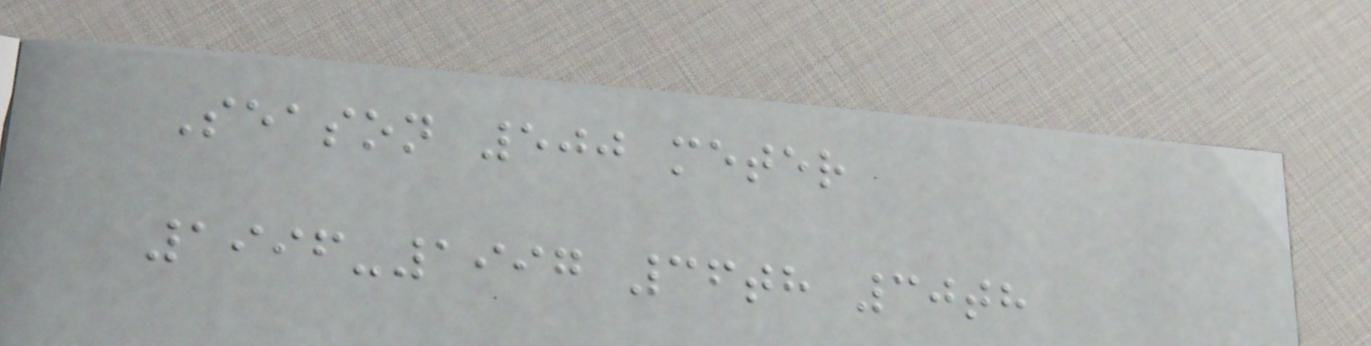Season 500 meter
1996-1997 36th 30th
